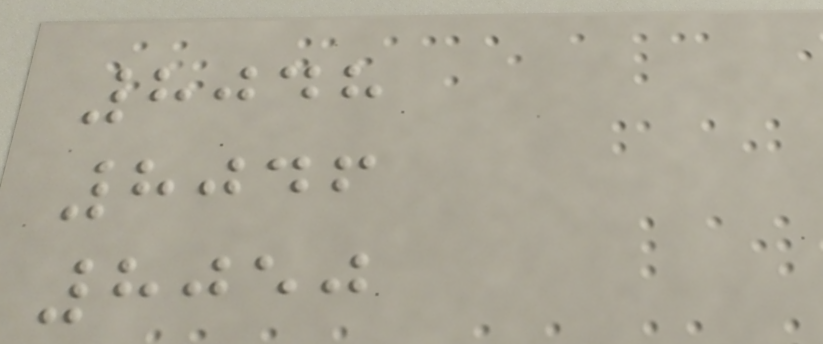8048
8046
8050
